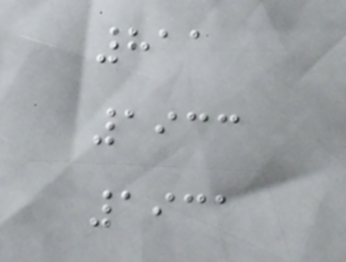811
1933
1931
